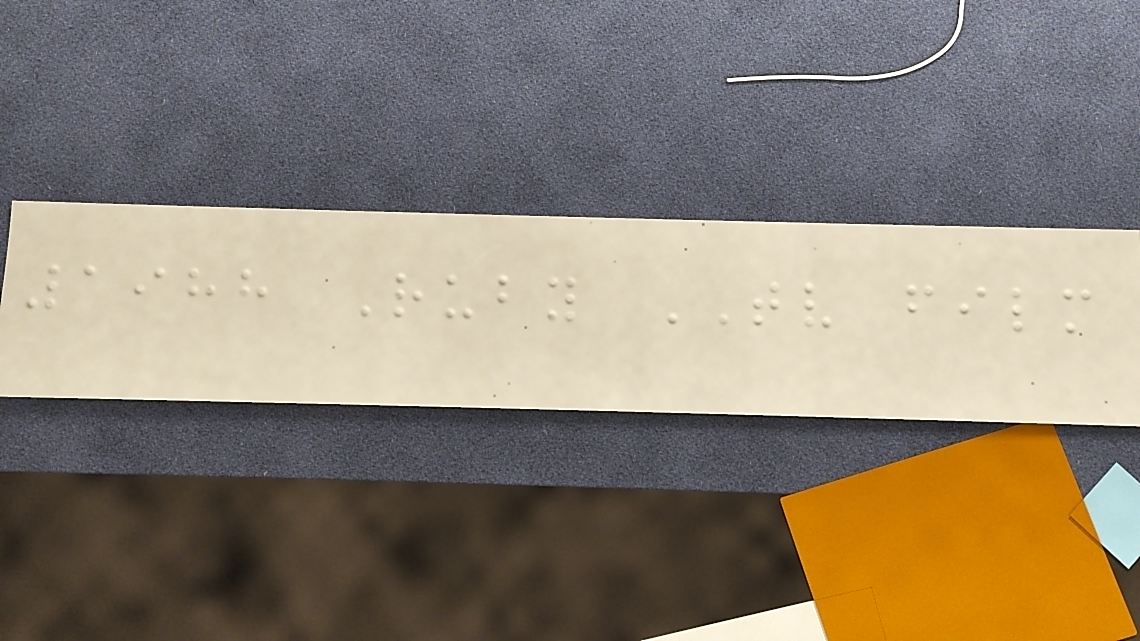1988 Ruby TV film
